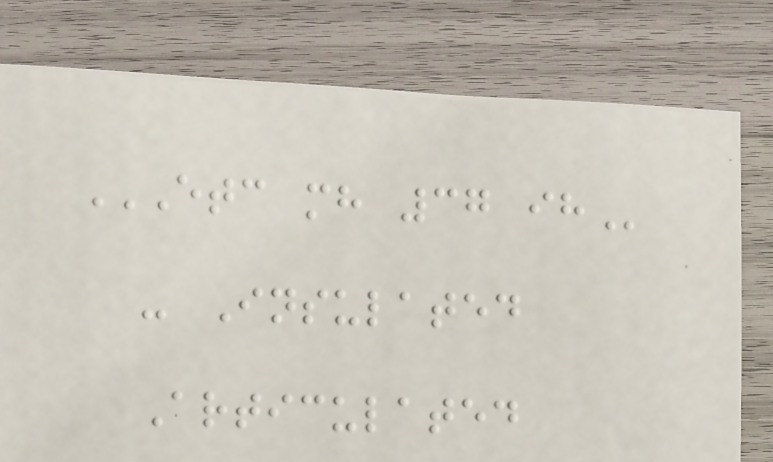ETC MH 37 IH
- Insulated
Articulated
